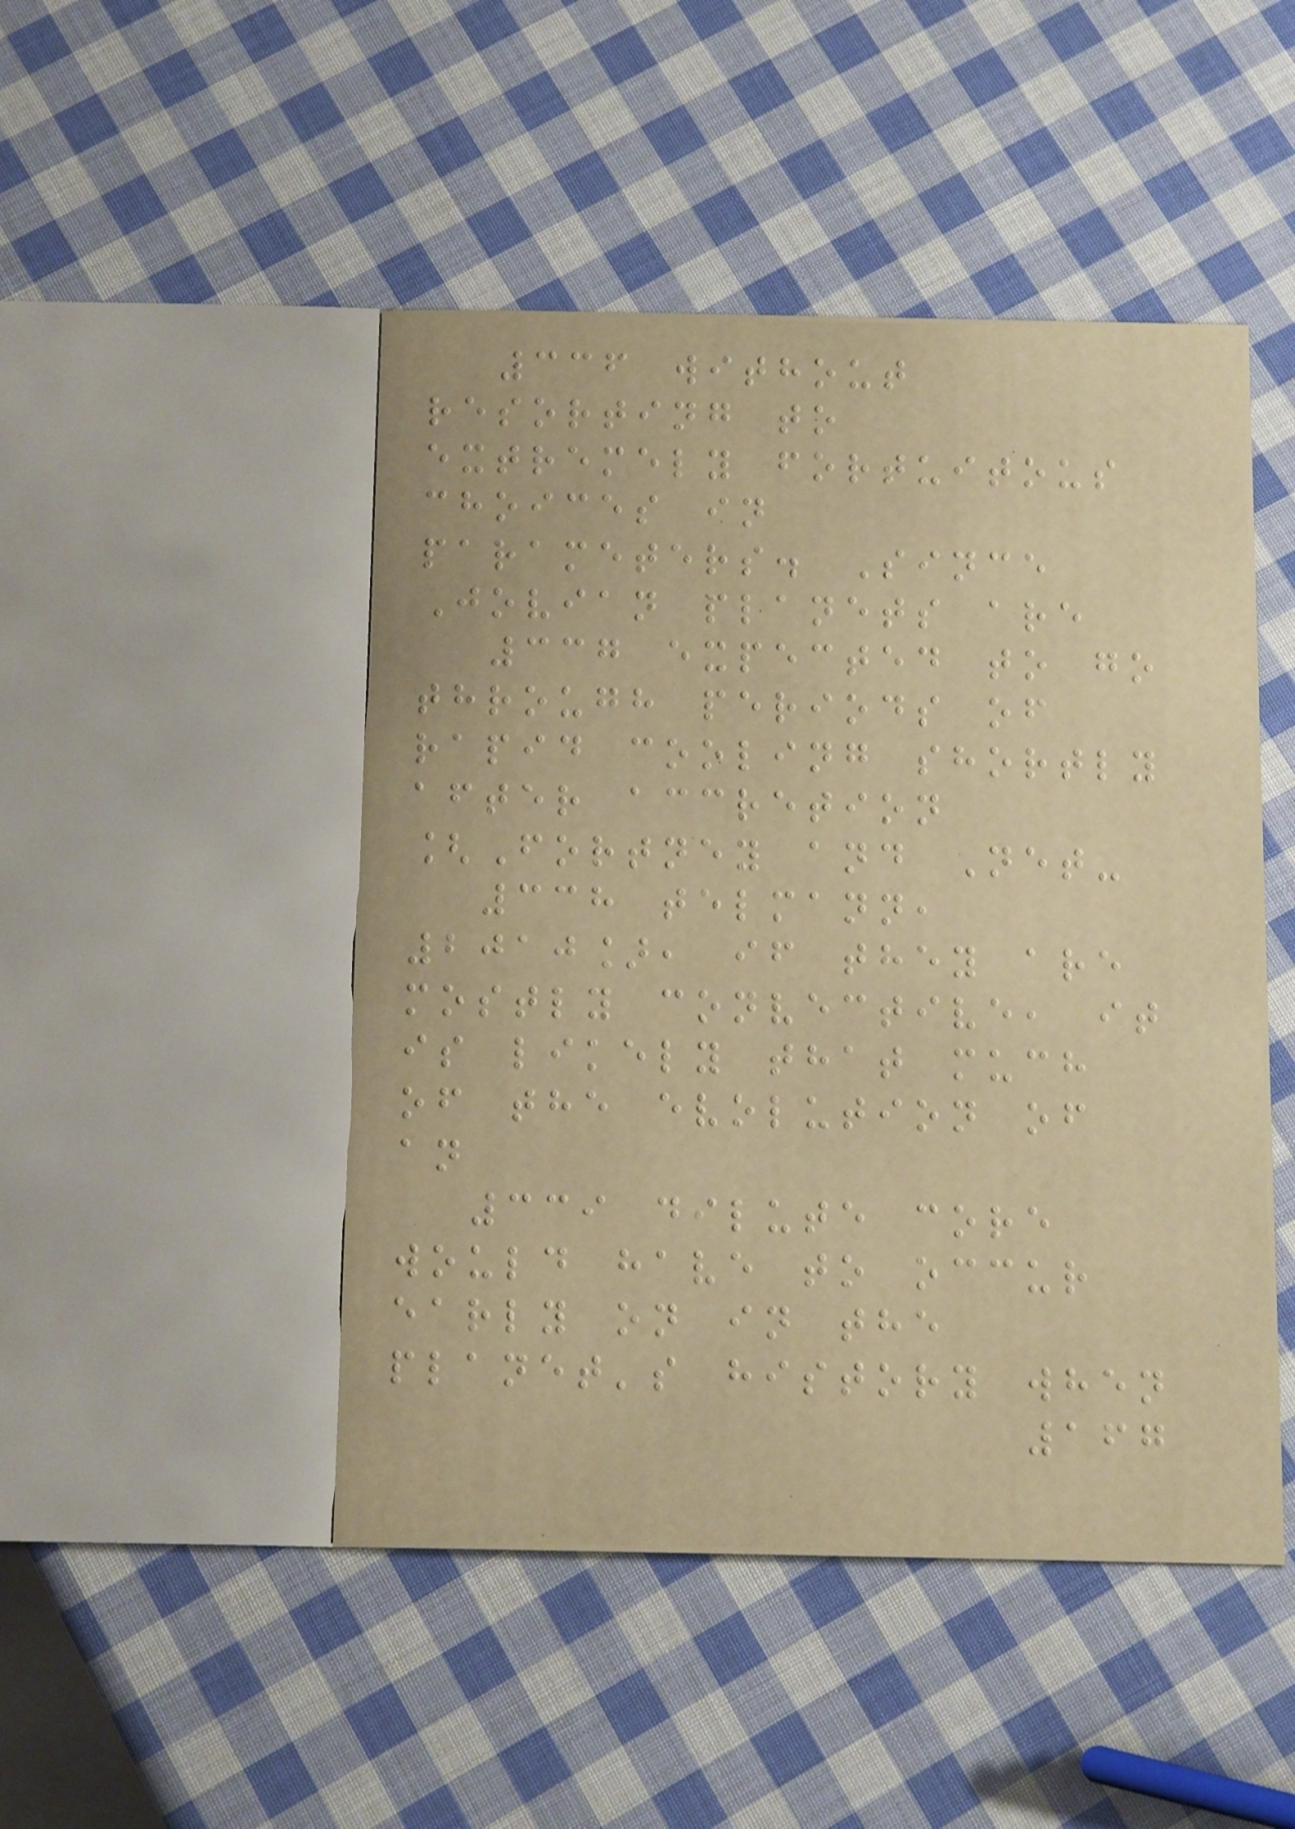336 without
resorting to
extremely fortuitous
choices in
parameters. Since
Jovian planets are
337 expected to go
through periods of
rapid cooling shortly
after accretion
[Fortney and Net-
338 telmann,
2010], if they are
mostly convective, it
is likely that much
of the evolution of
an
339 dilute core
would have to occur
early on in the
planet's history when
167
